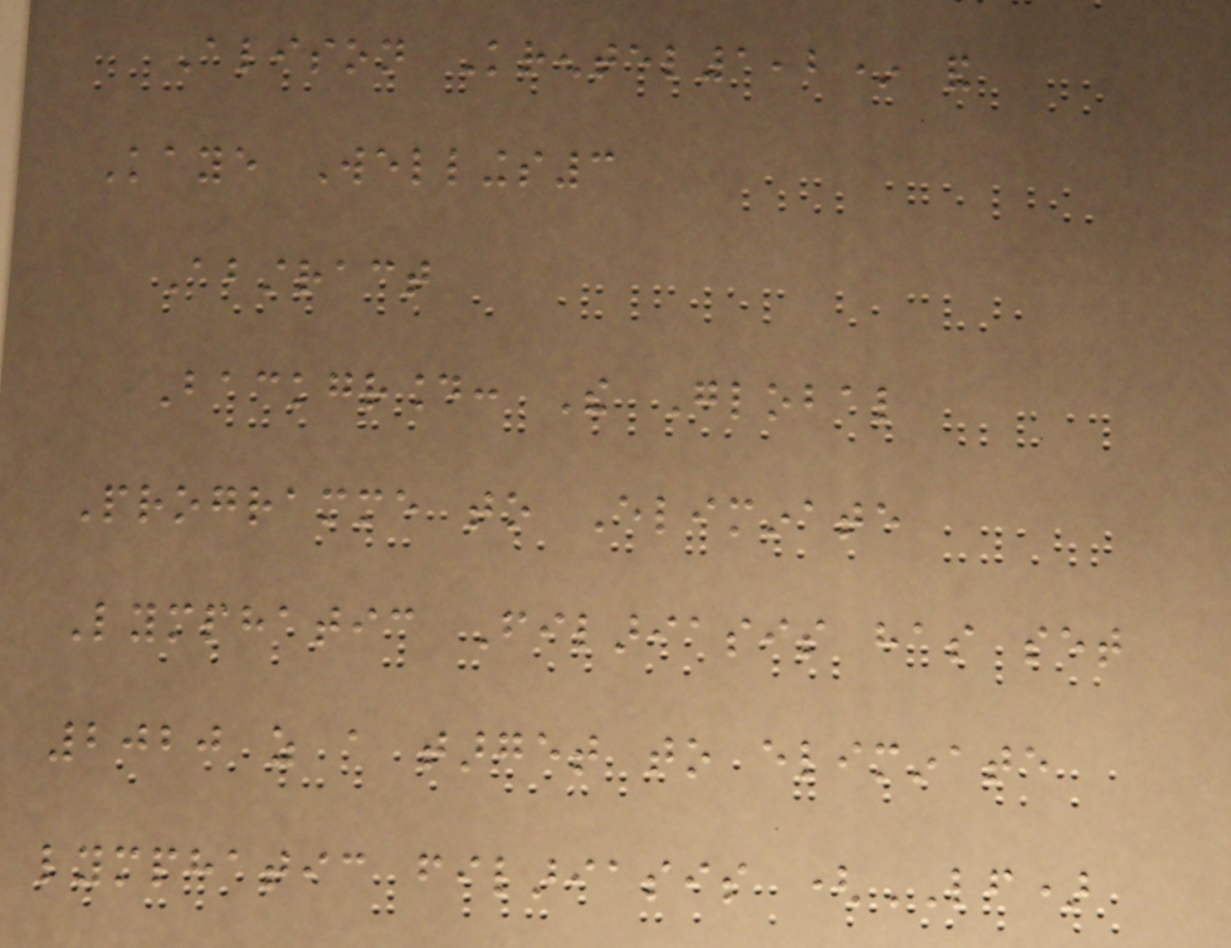Alison Krentel1,2* and
Kaye Wellings3
Abstract
Background: The Global
Programme to Eliminate
Lymphatic Filariasis has set
2020 as a target to eliminate
lymphatic filariasis (LF)
